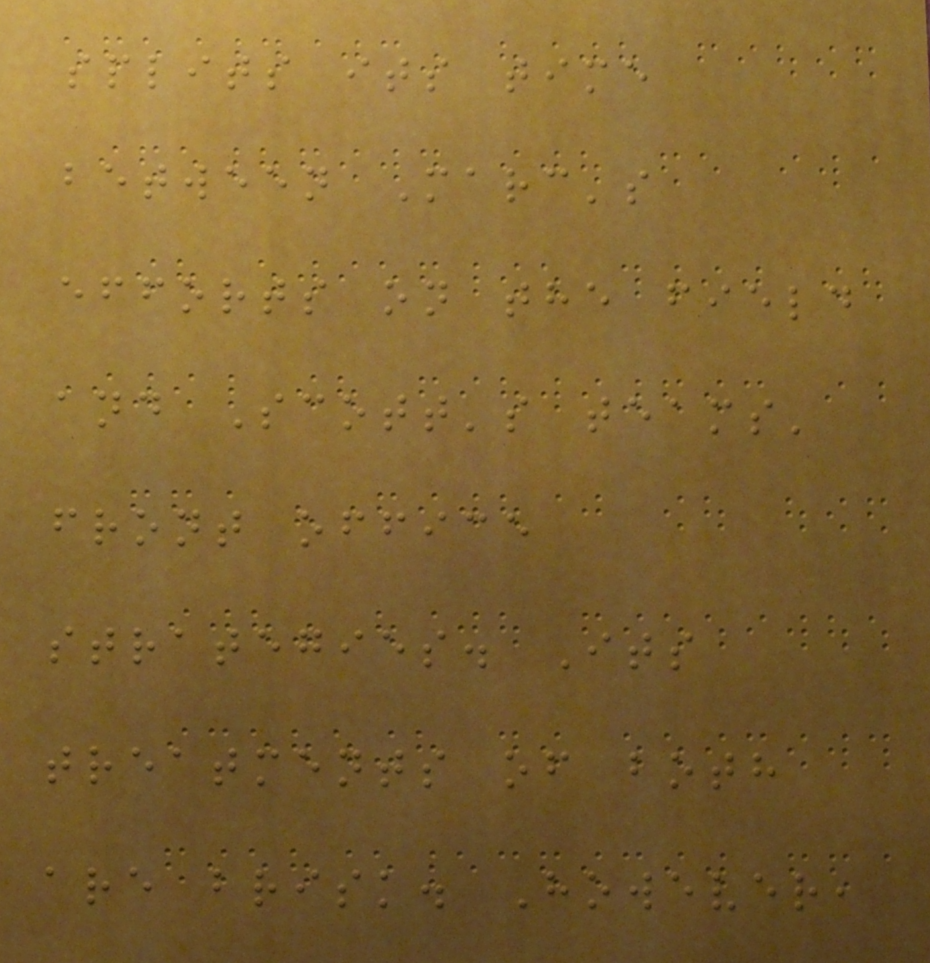splits its time
between Marc's
efforts on the field
and Scott's teams'
front office
strategies. Its
treatments of both
are brisk. However,
